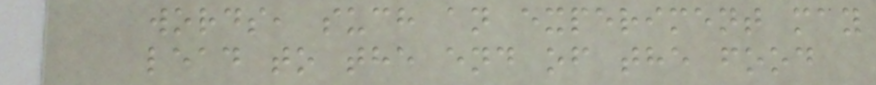words, such an experiment may
lead to the end of the food
